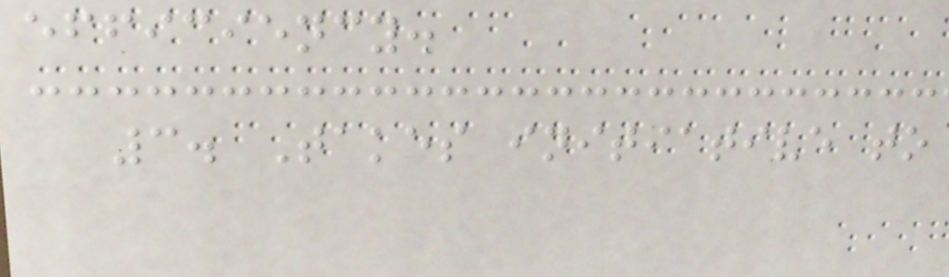efficiency.
3. Takes initiative to
